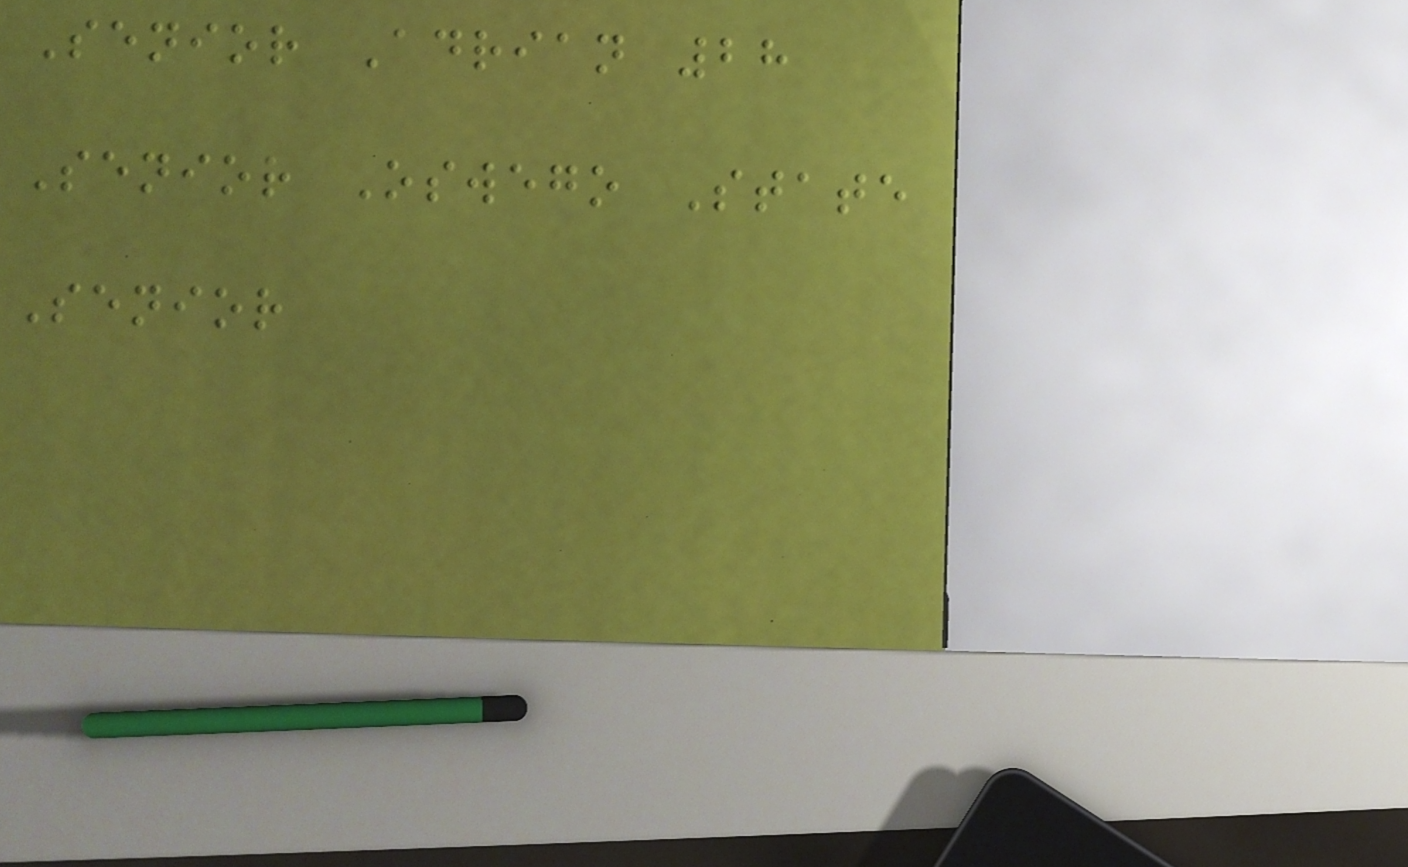Senior Adrian 28
Senior Oswego State
Senior
